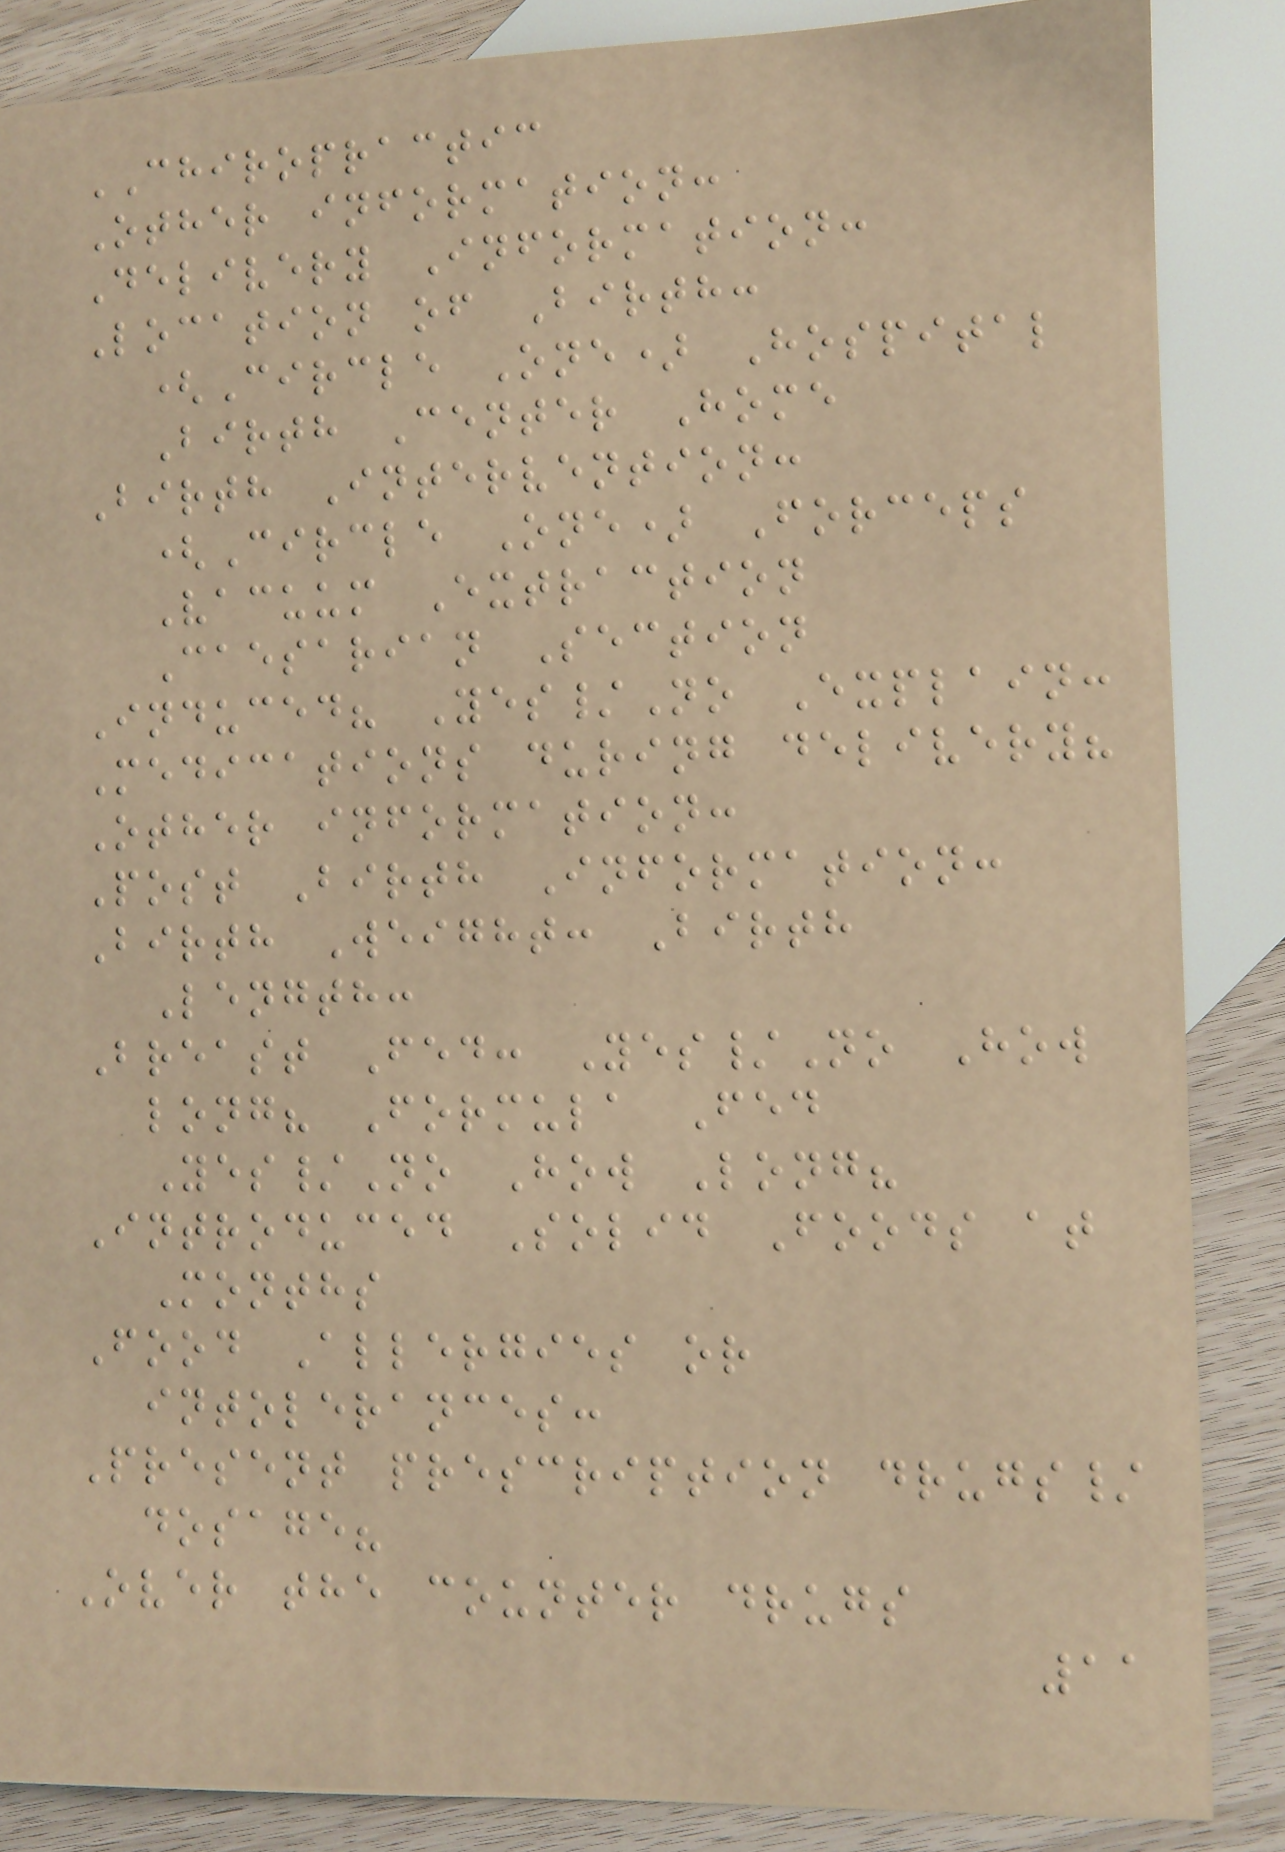CHIROPRACTIC
Other information:
Delivery Information:
Location of Birth:
(Circle One) Hospital
Birth Center Home
Birth Intervention:
(Circle One) Forceps
Vacuum Extraction
Caesarian Section
Induced? Yes/No Explain:
Medications during delivery?
Other information:
Post Birth Information:
Birth Weight: Birth
Length:
Breast Fed: Yes/No How
long? Formula Fed
Yes/No How Long?
Introduced Solid Foods at
Months
Food Allergies or
intolerances:
Present prescription drugs/
dosage?
Over the counter drugs
11
